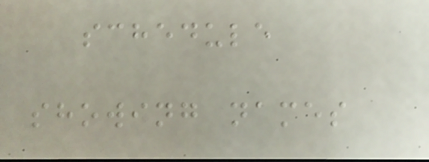schedule
showing names
